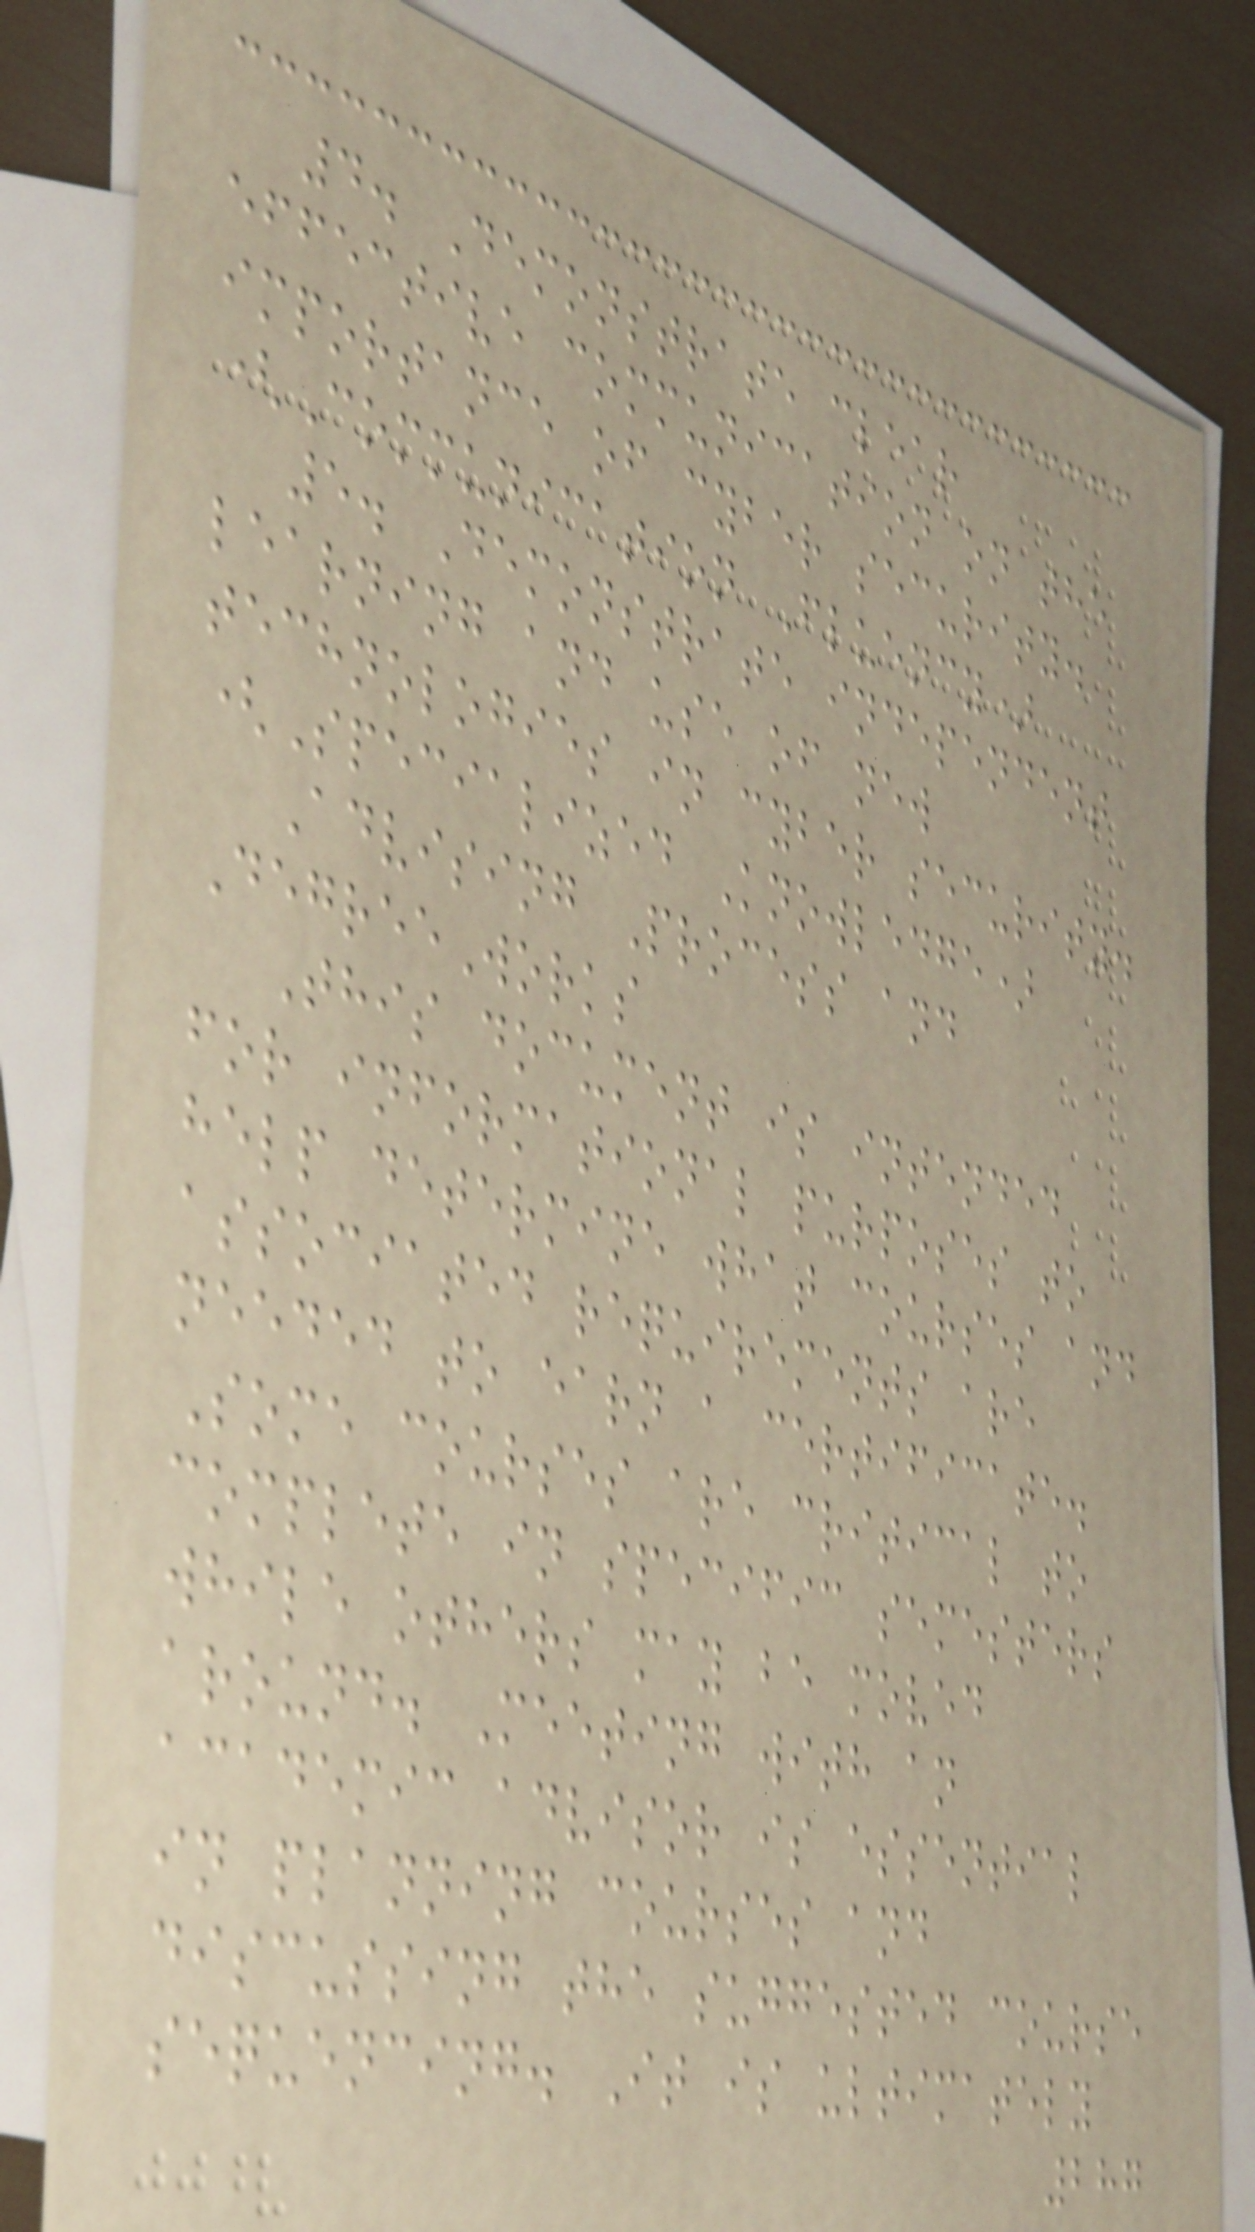4. Demonstrate clear
effective communication on the
importance of cyber security.
(Communication Fluency)
5. Demonstrate independent
learning and use of new
technologies in cyber security.
(Specialized Knowledge)
Advising Process and
DegreeWorks
This document is intended
for informational purposes to
help determine what courses and
associated requirements are
needed to earn a certificate.
Some courses are critical to
complete in specific semesters
while others may be moved
around. Meeting with an
academic advisor is essential
in planning courses and
discussing the suggested course
sequencing. It is ultimately
287
